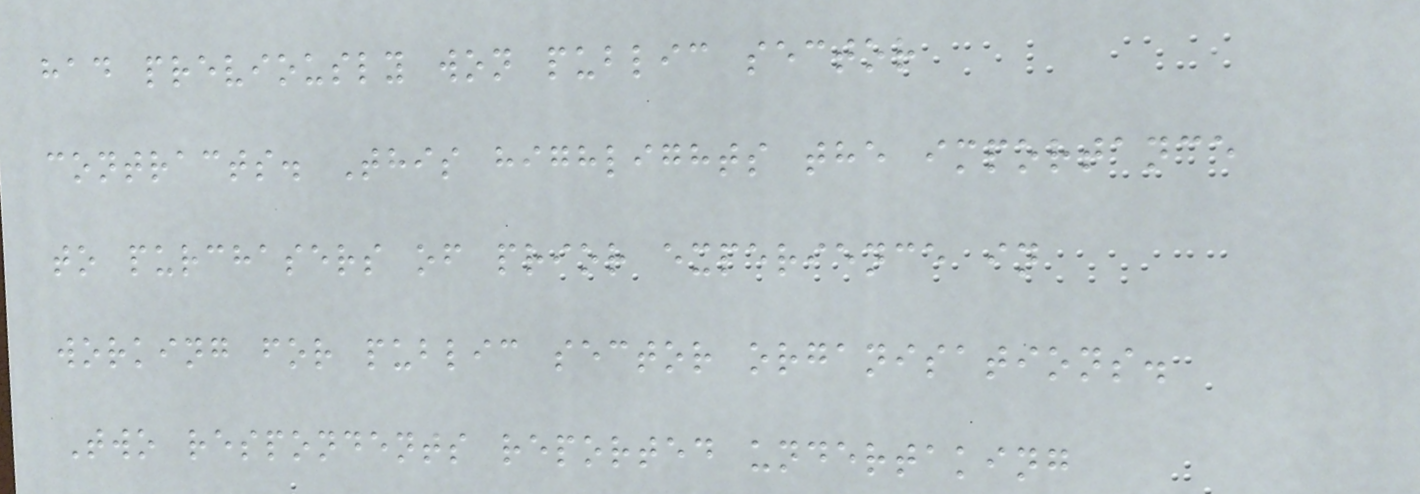had previously won public sector
contracts. This highlights the importance
to purchasers of prior experience in
working for public sector organisations.
Two respondents reported undertaking
